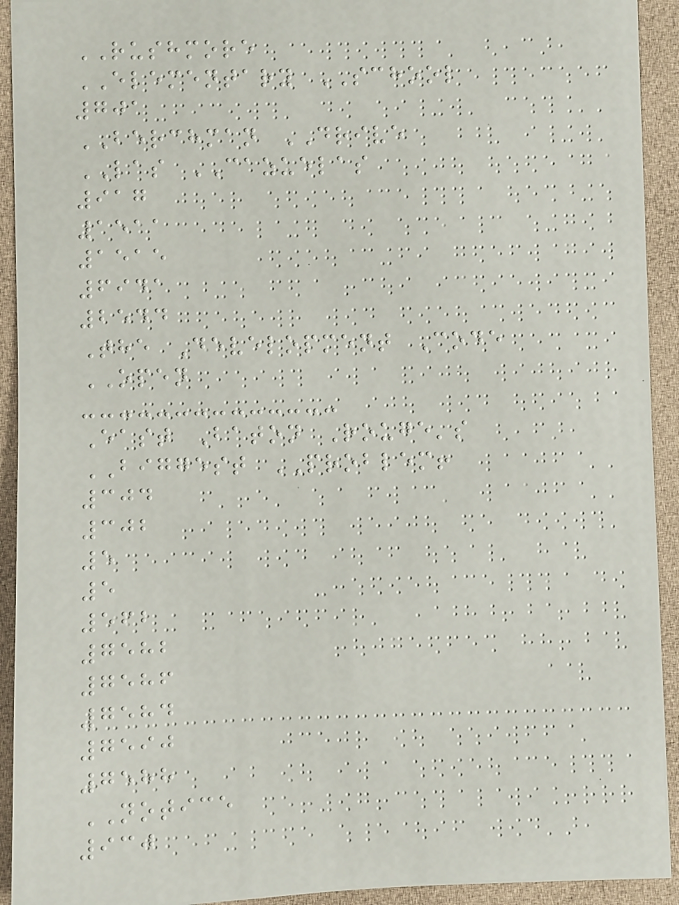RUSHMORE
ELEMENTARY SCHOOL
701
BERCHMAN DRIVE
LAS CAZUELAS
917
1511
1515
6941
2544
The Development Code
OPEN
East Baton Rouge's
BIGGEST PROBLEM!
304
302
5
5
562
7582
7586
7584
7590
7588
NOTICE
930
